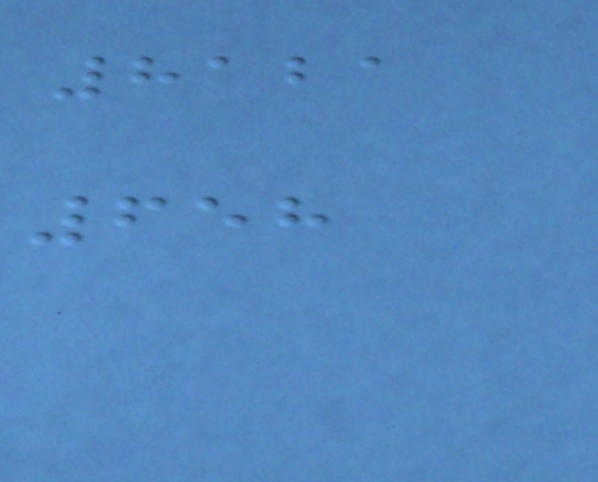8121
658
